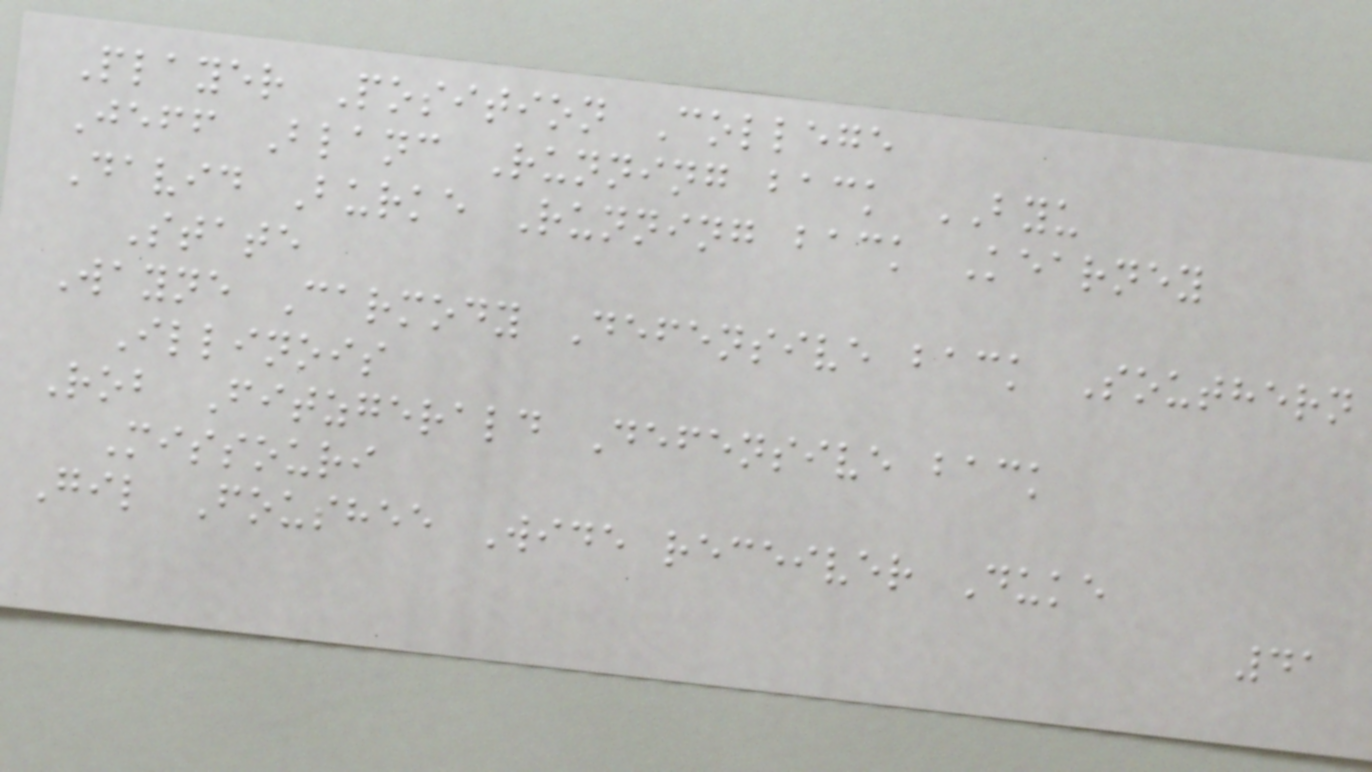Player Position College
Jeff Blanc Running back BYU
David Burke Running back Kearney
State
Wayne Carmody Defensive back Southern
Illinois
Rob Fitzgerald Defensive back
Missouri
Gil Foushee Wide receiver Duke
41
